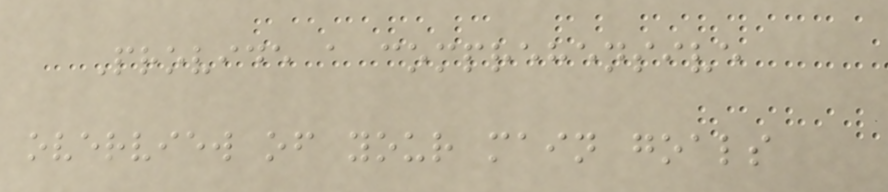Provide a comprehensive
overview of your main goals
